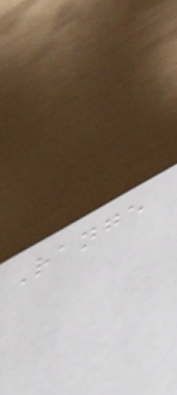Range
